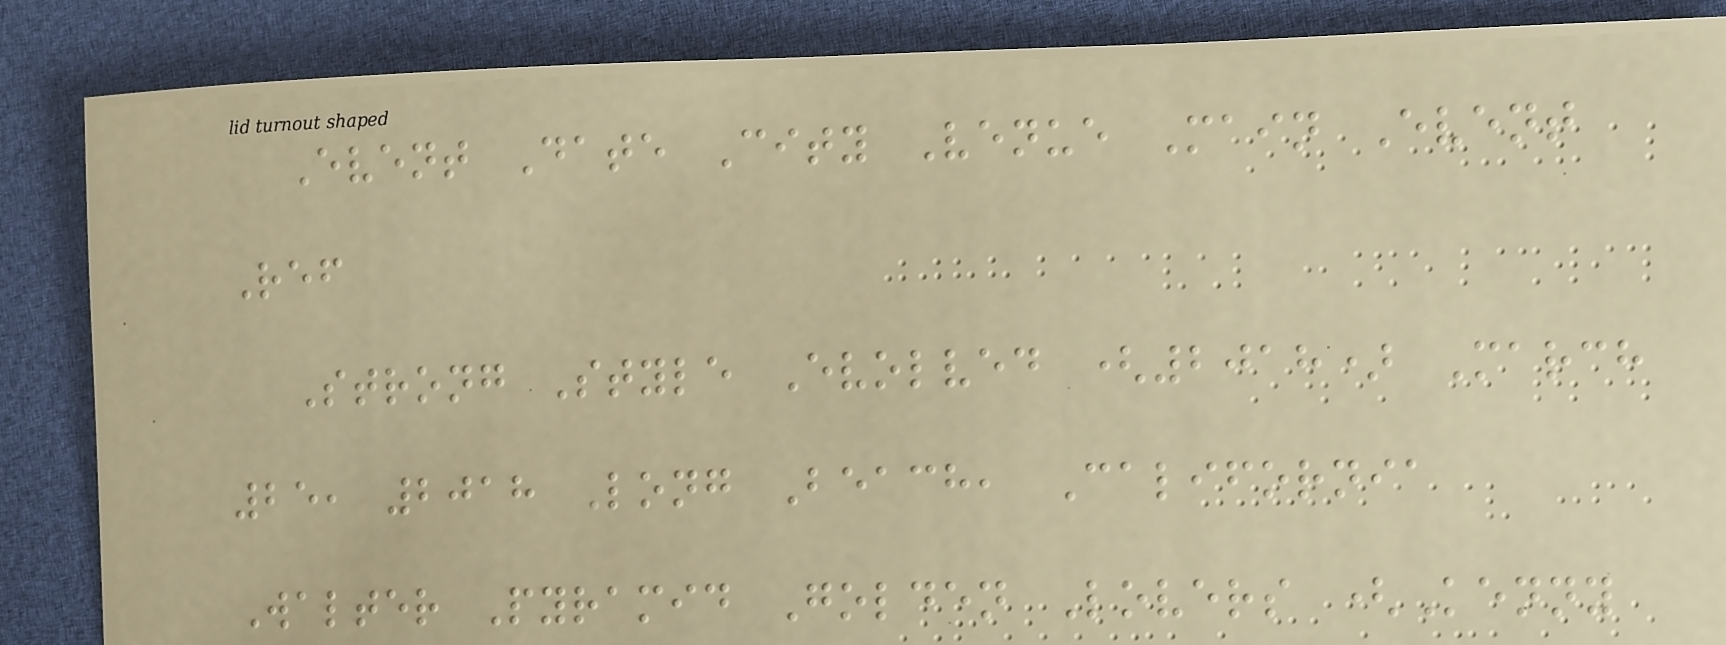Event Date City Venue Main Event
Ref
Strong Style Evolved (2018) March
25, 2018 Long Beach, California
Walter Pyramid Golden Lovers (Kenny
